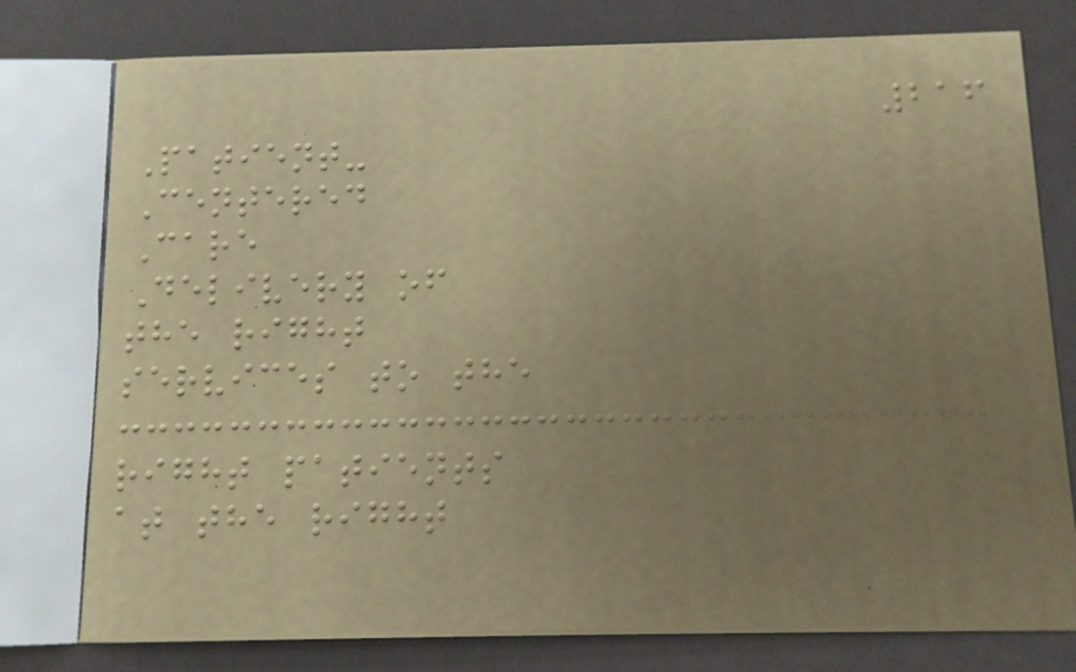216
Patient-
Centered
Care
Delivery of
the right
services to the
right patients
at the right
